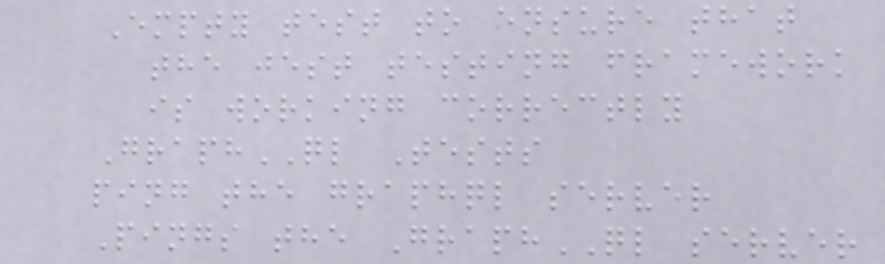Empty test to ensure that
the jest testing framework
is working correctly
GraphQL Tests
ping the graphql server
Pings the GraphQL server
